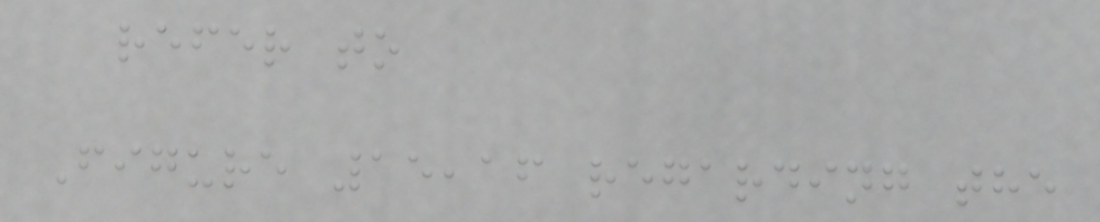refer to
Figure 15,16 regarding the
